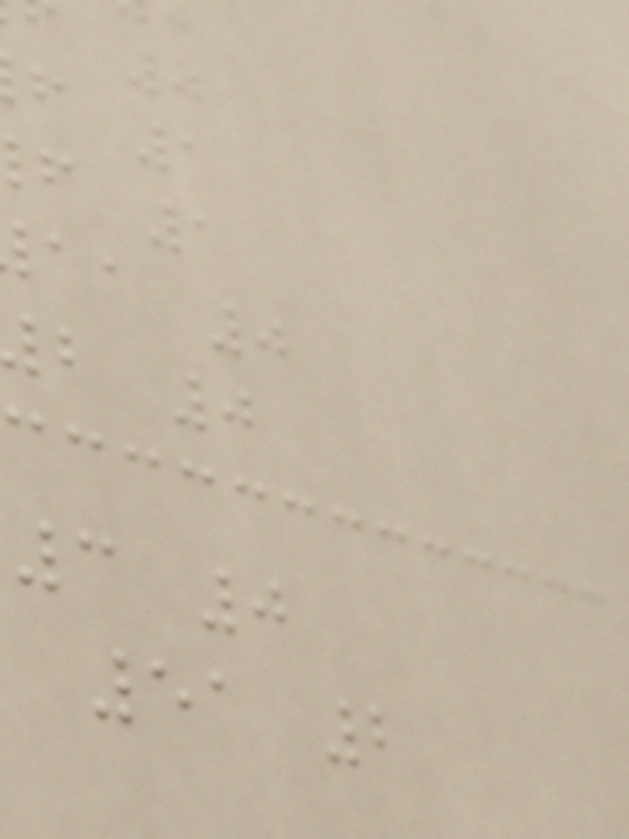f 1
f 1
aa 0
b 0
3 0
51 2
